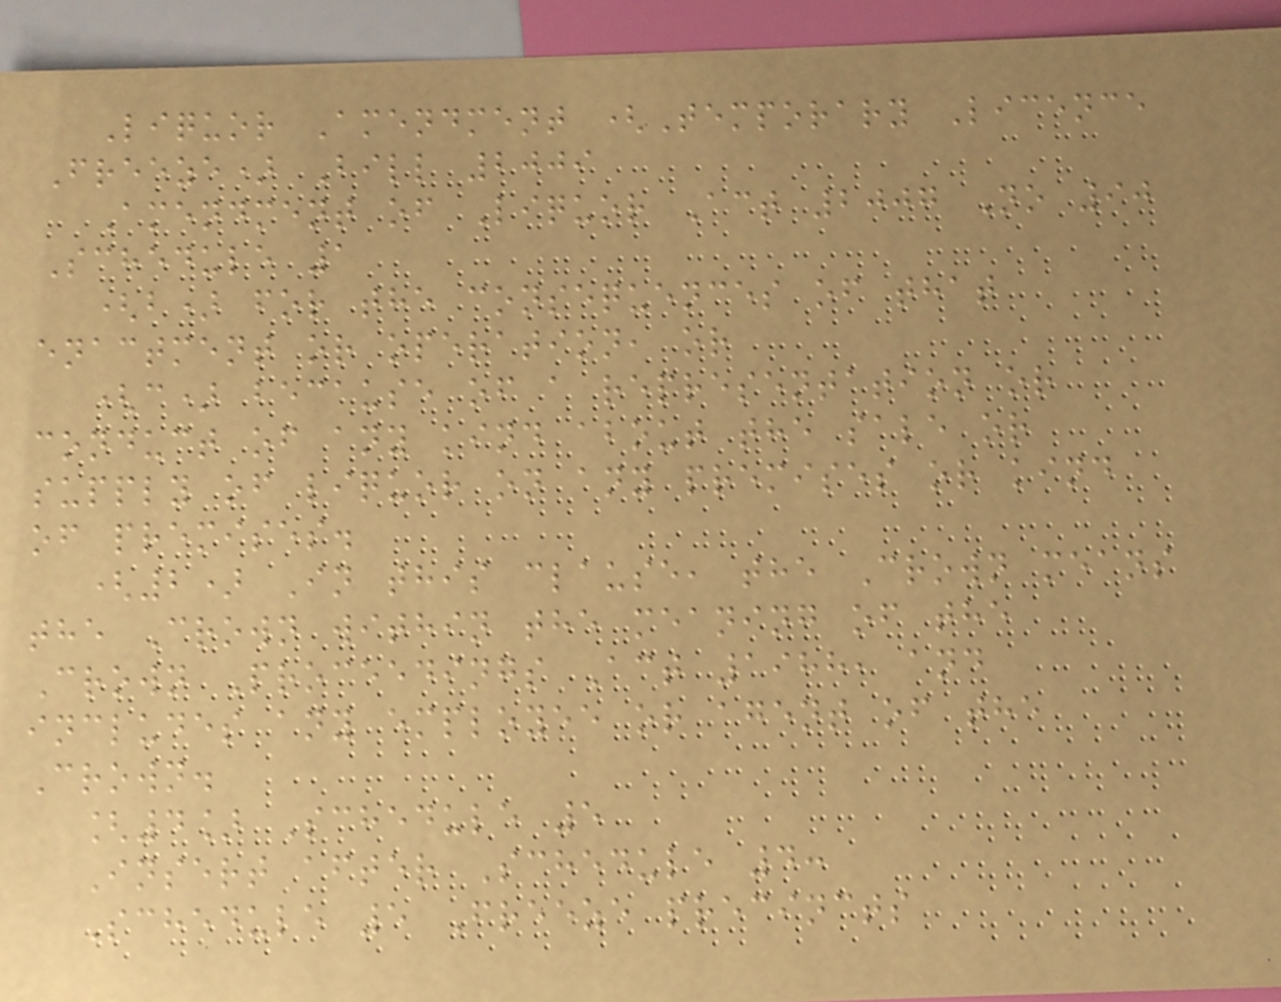Liquor Amendment (Temporary Licence
Freeze) Bill 2009
Amendment of Liquor Act 2007 No 90
Schedule 1
(b) for the consequences of that
enactment or operation, or
(c) because of a representation or
conduct of any kind about the sale or
supply of liquor on any premises or kind
of premises.
(2) In this clause, the Crown means
the Crown within the meaning of the
Crown Proceedings Act 1988, and
includes any employee or agent of the
Crown.
[4] Schedule 5
Insert after Schedule 4:
Schedule 5 Freeze precincts
